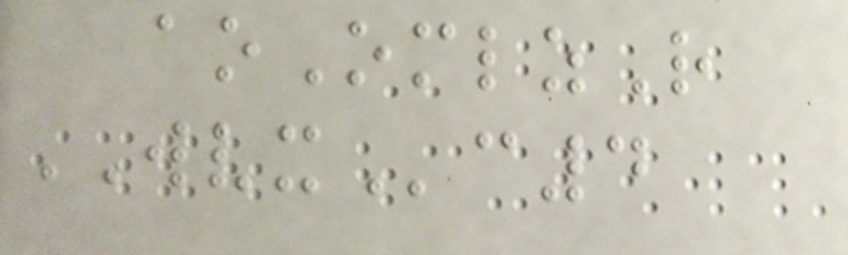aoOmlzR
WVXc4
